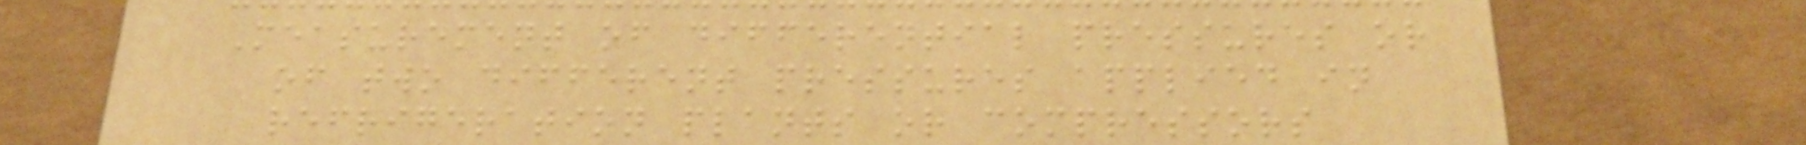Measurement of differential pressures or
of two different pressures applied in
refrigeration plants or compressors
